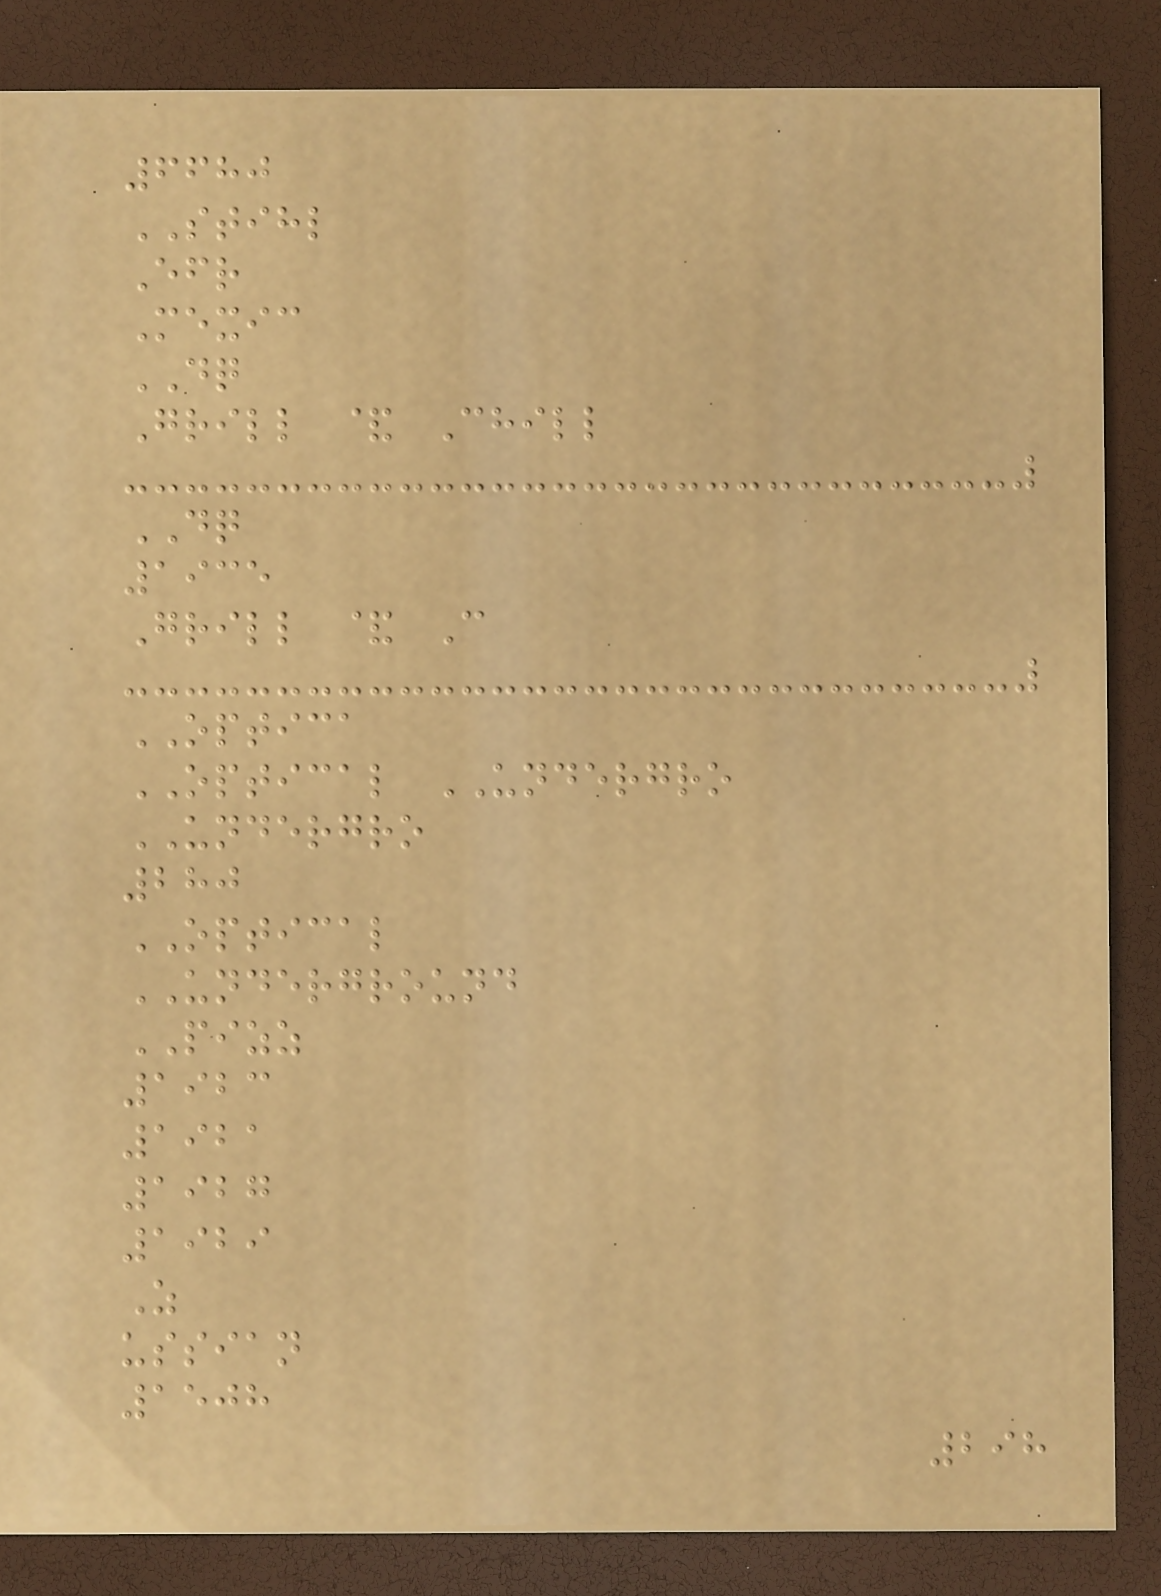6680
STIHL
Efr
Mexic
DQ
Grill & Chill
DQ
1935
Grill & C
OPTICA
OPTICAL UNDERGRO
UNDERGRO
280
OPTICAL
UNDERGROUND
PIZZ
1923
1921
1927
1929
Z
ussian
1508
298
